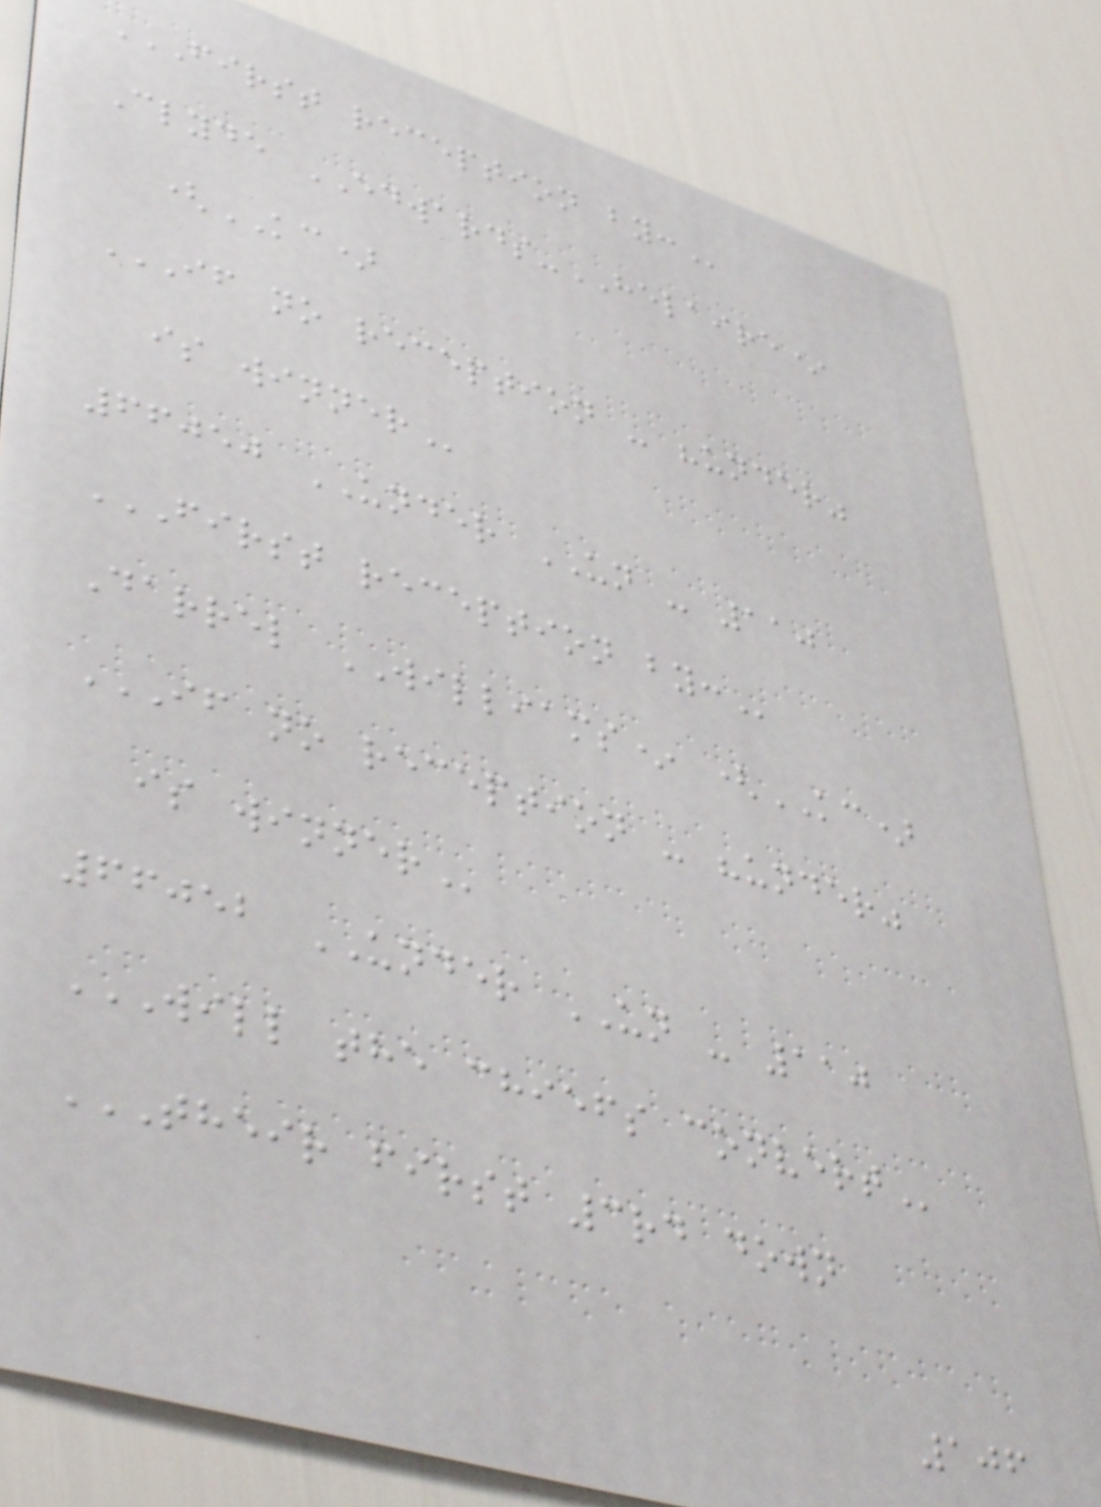FIRST RECEPTION BY:
Clyde EDWARDS-HELAIRE*
(KC)
IF NO RECEPTION - "UNDER"
IS WINNER
66050 UNDER UN - 110
FIRST RECEPTION BY:
Darrel WILLIAMS* (KC)
IF NO RECEPTION - "UNDER"
IS WINNER
66052 UNDER UN - 110
WILL THE CHIEFS CONVERT
THEIR FIRST 3RD DOWN
106
